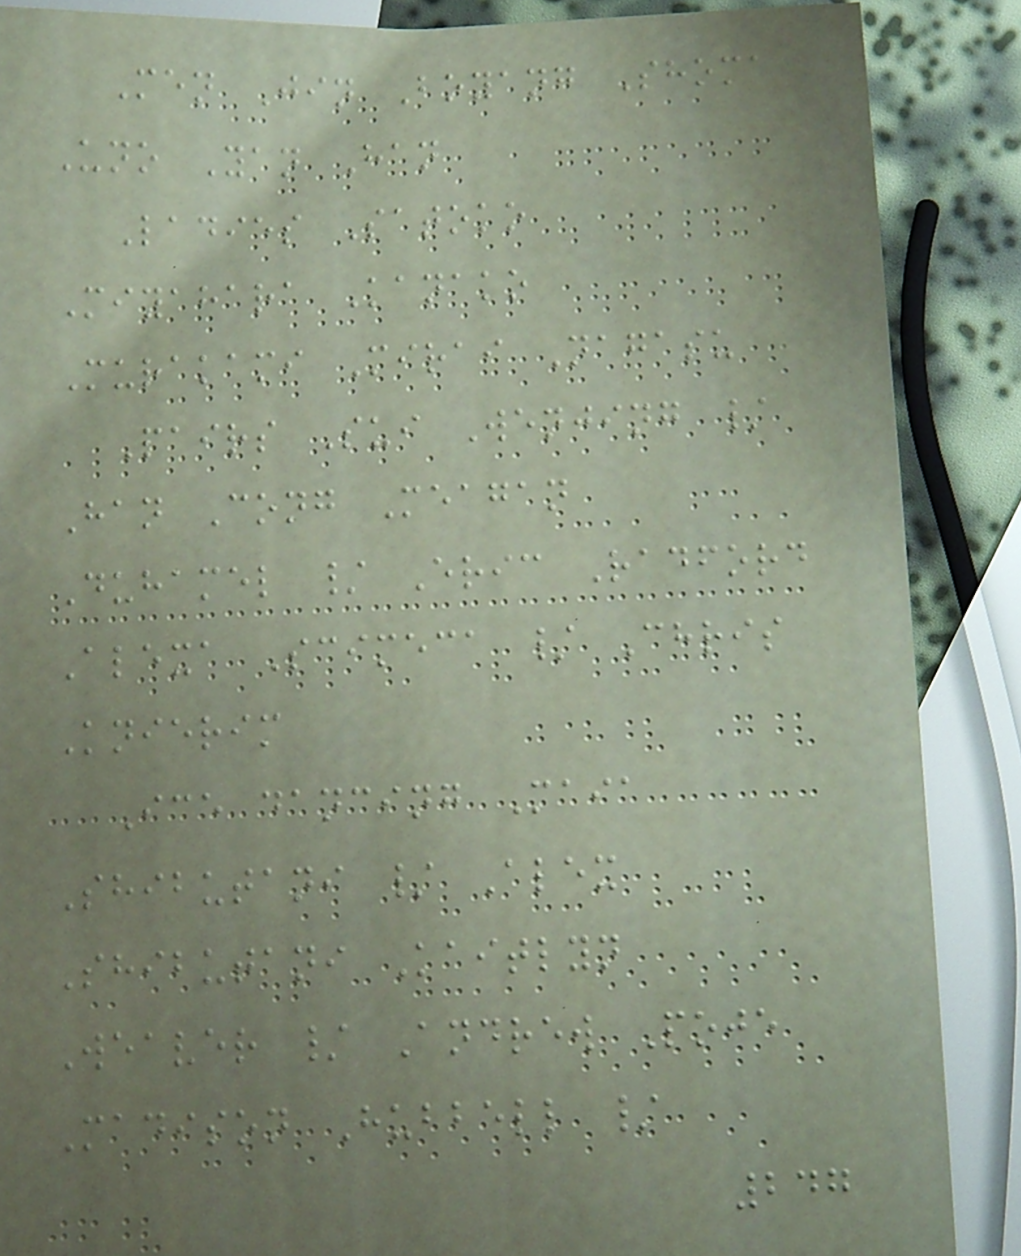Men Jin Boyang Shoma
Uno Yan Han
Ladies Satoko
Miyahara Kanako
Murakami Mirai Nagasu
Pairs Sui Wenjing /
Han Cong Meagan
Duhamel / Eric Radford
Alexa Scimeca / Chris
Knierim
Ice dancing Maia
Shibutani / Alex
Shibutani Kaitlyn
Weaver / Andrew Poje
Madison Hubbell /
247
